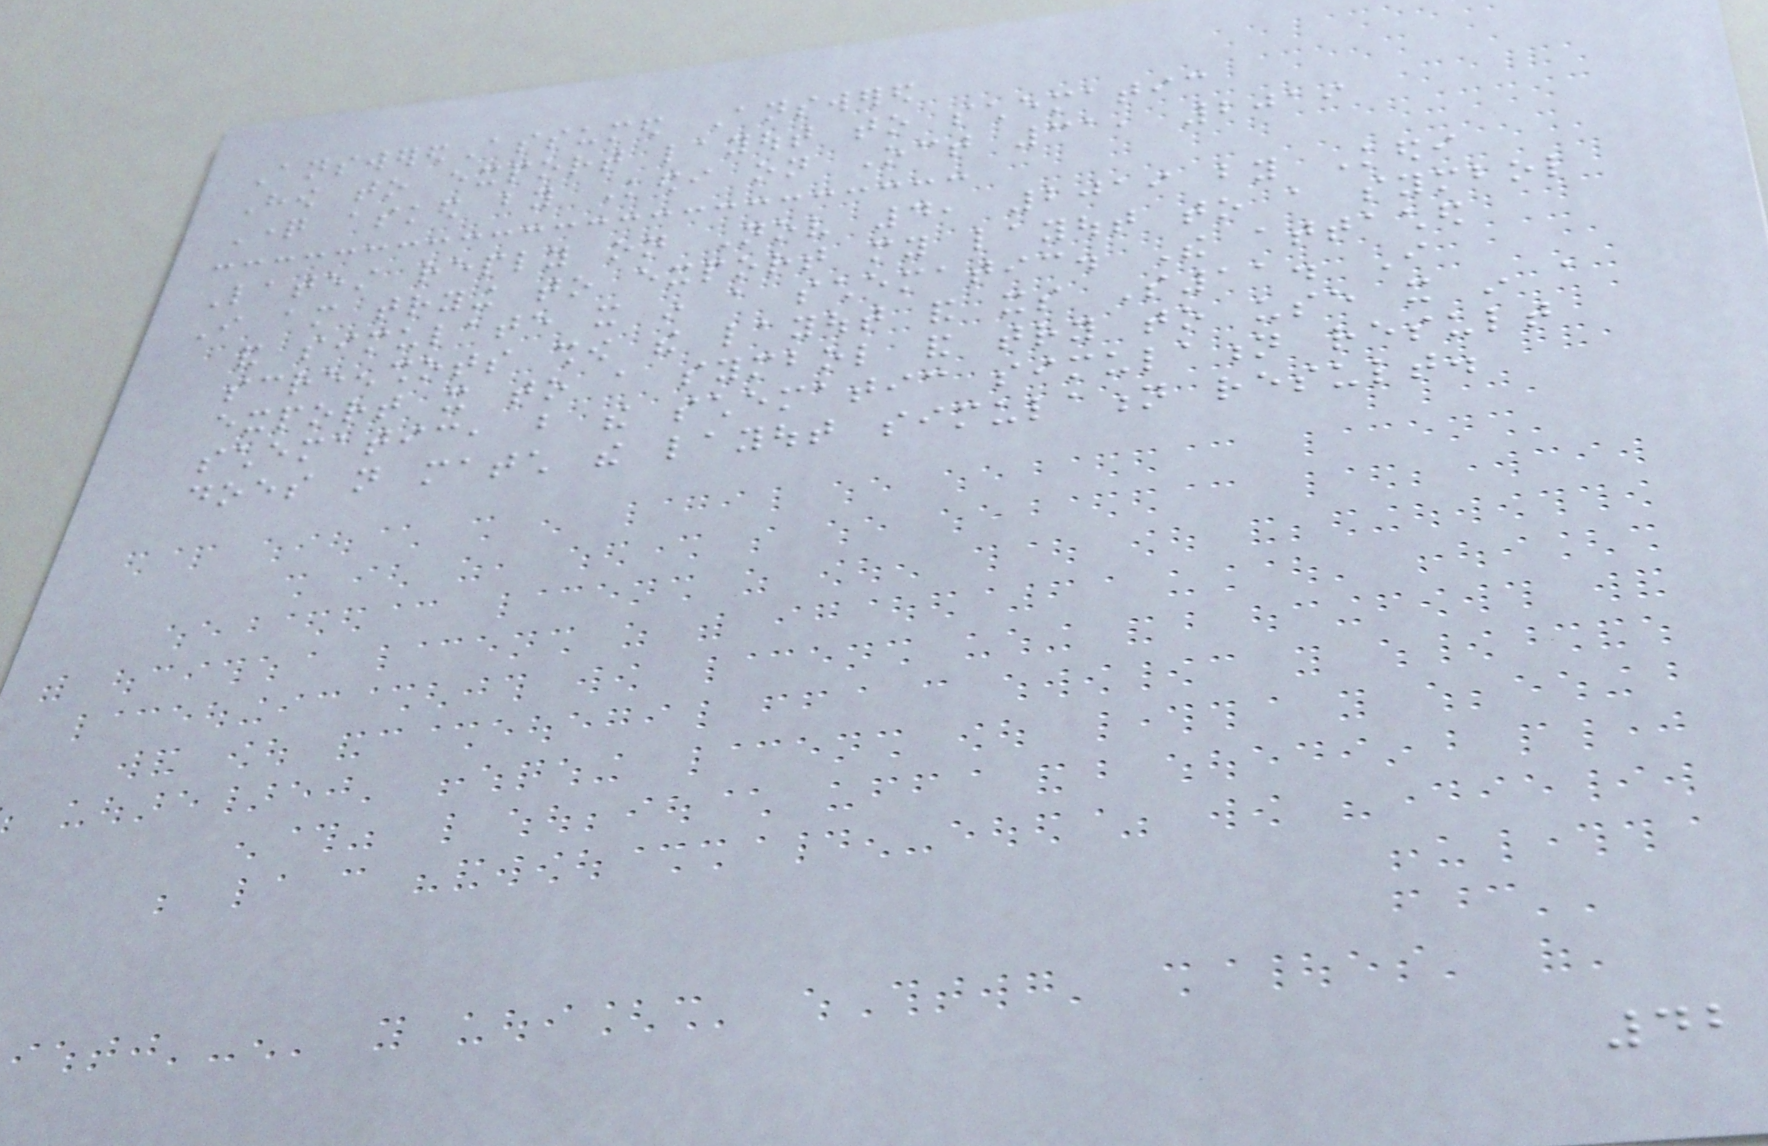AnsweredAssumed Answered
How to export layout to schematic
Question asked by Kedi on Oct 31, 2019
Latest reply on Nov 4, 2019 by Kedi
I am trying to export my layout to a symbol
and simulate it in a schematic. The attached
screenshots show the layout and its S11. I
export it to a symbol and try to use it in a
schematic, but the schematic simulation result
does not match the layout simulation result.
42
